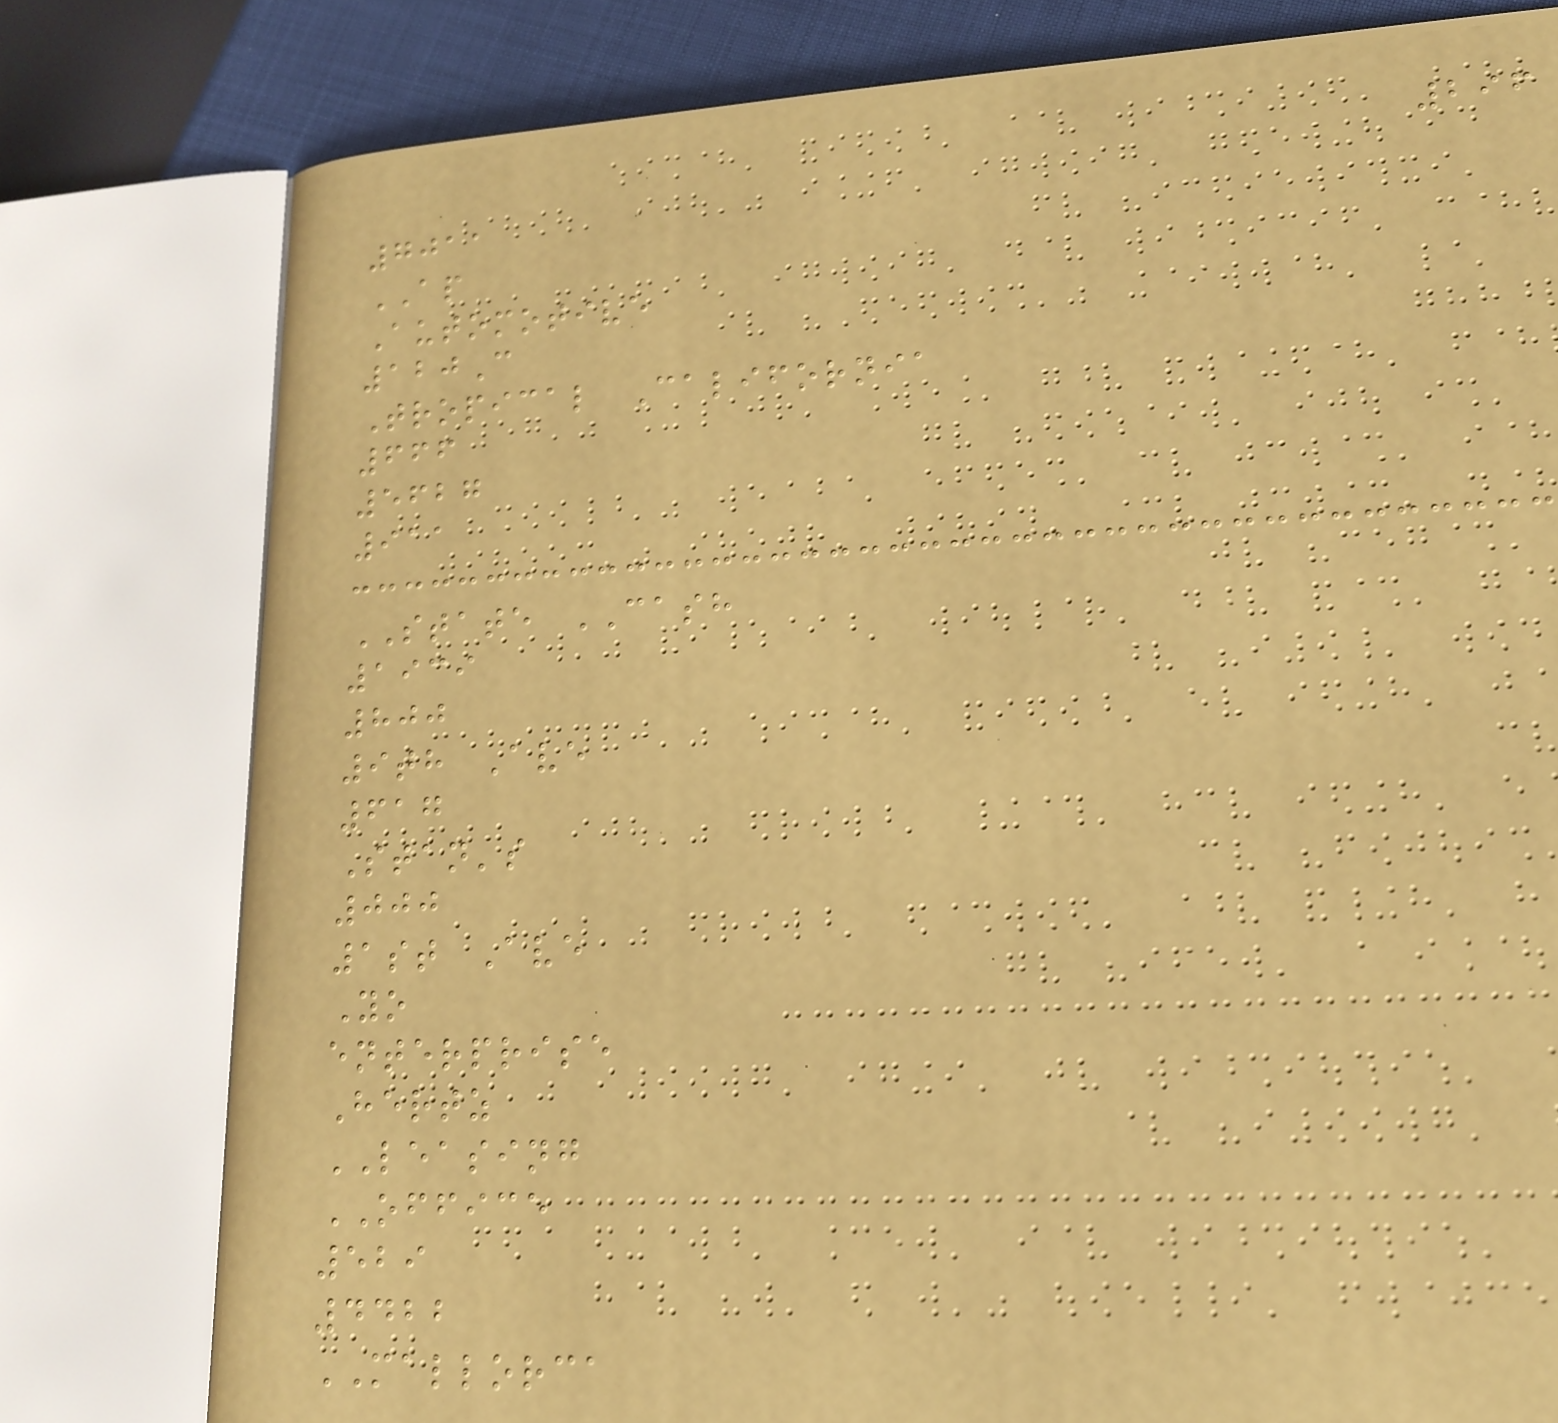296
7011
AP
Automotive
120C
Tropical California
666
5627
911
STATE CASH
1939
800
9th Ave
617
Stan's
000
1st Ave
Yo
enterprise
Hertz
LEASING
OFFICE
529
4422
MALLORCA
